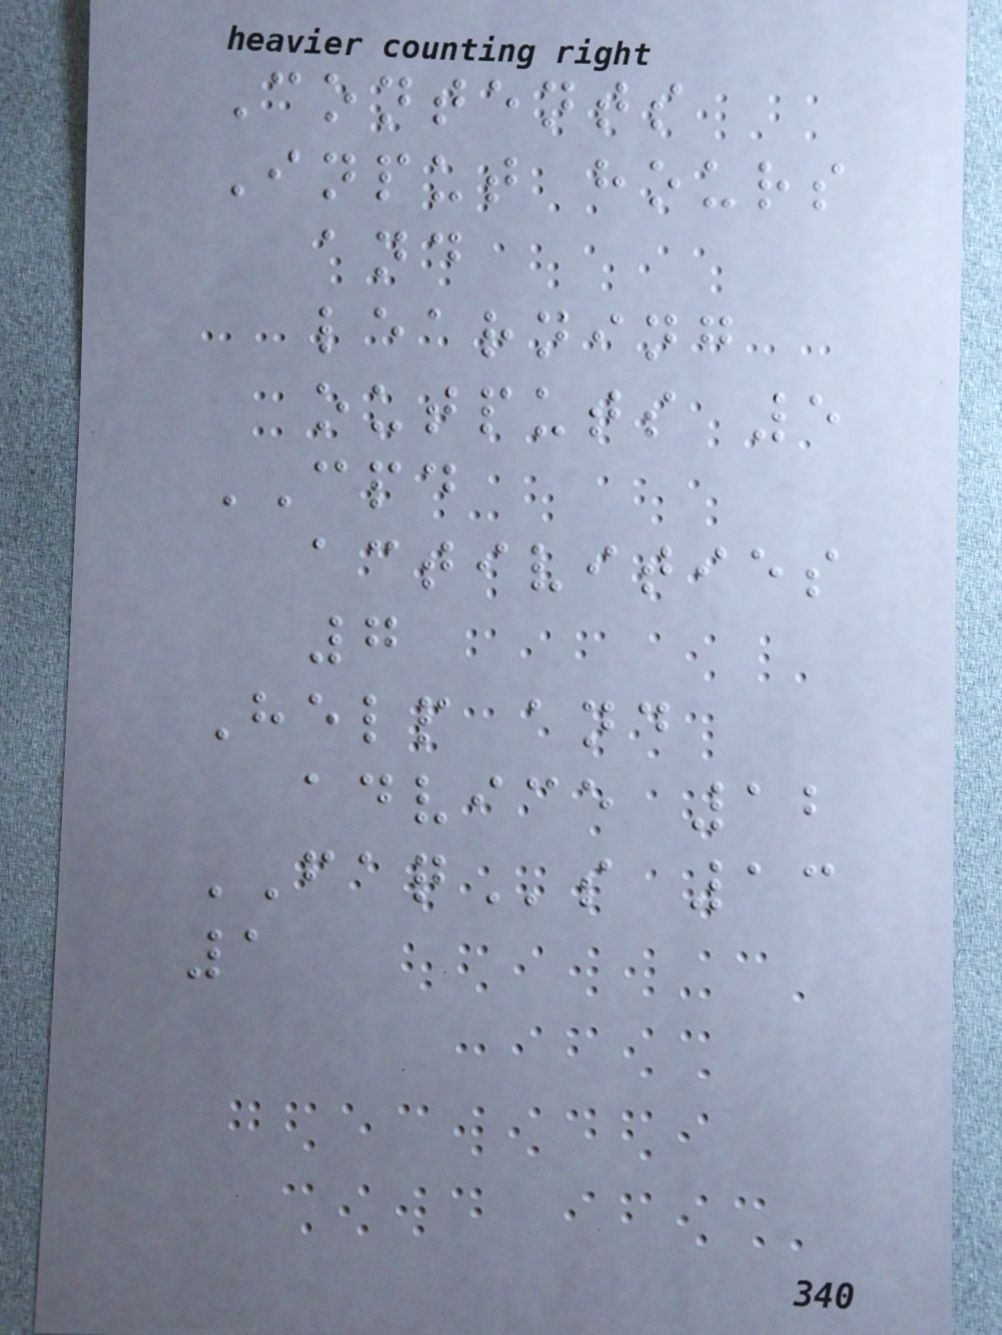Contents
Input hours
and
learning
outputs 5
CPD
activities
7
Help and
advice 12
FAQs 13
1
